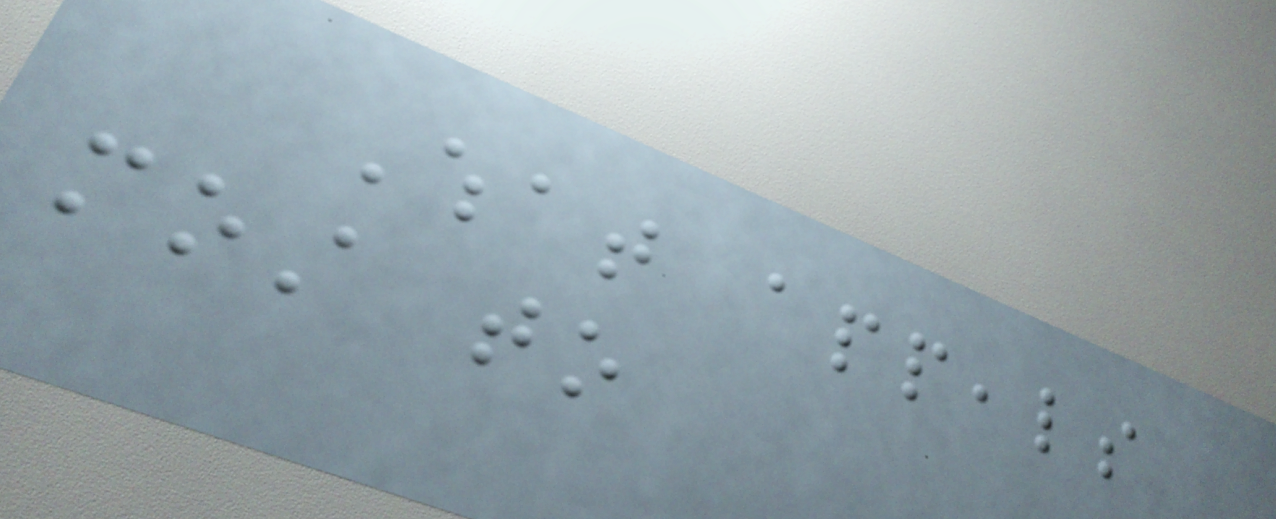What appeals
most to
